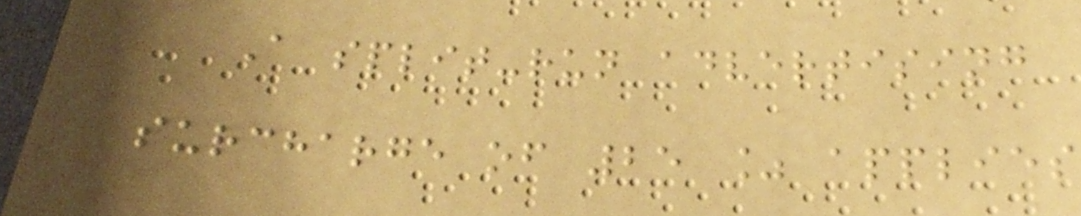A split-run advertising
surcharge of 25 % applies
